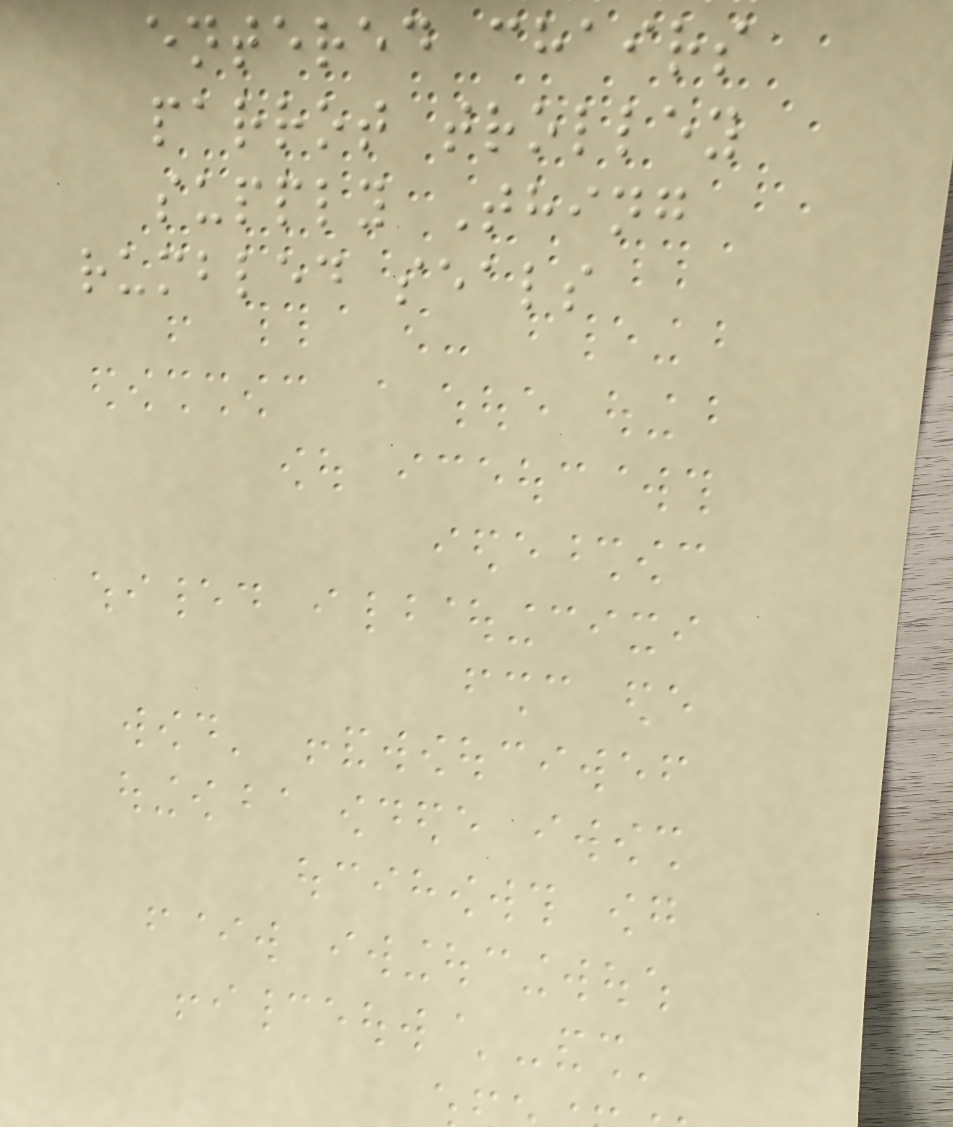entered chairs
parrot trolley
supply Thing
rumbled seals
